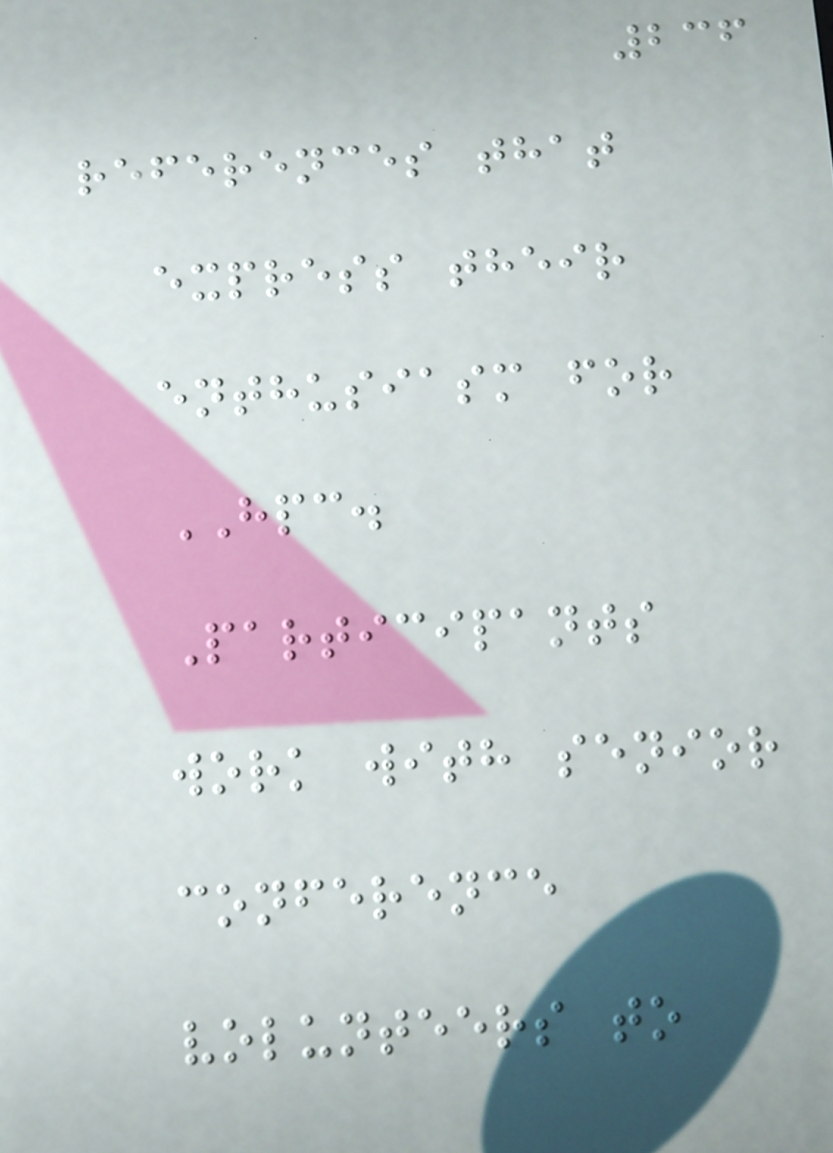236
references that
express their
enthusiasm for
HPC.
Participants
work with senior
conference
volunteers to
